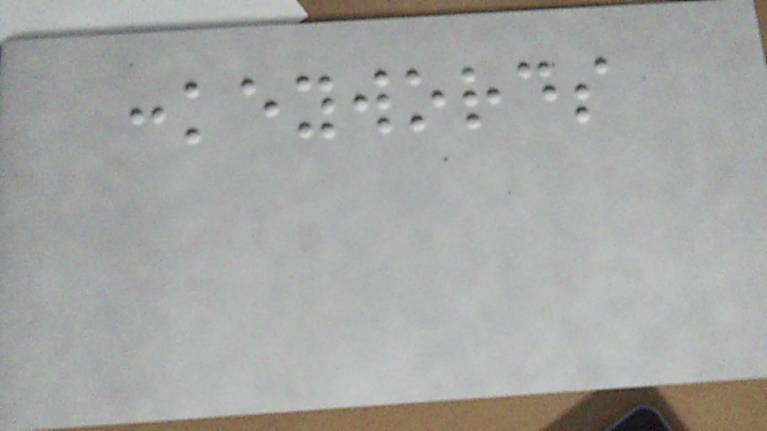:keywords
